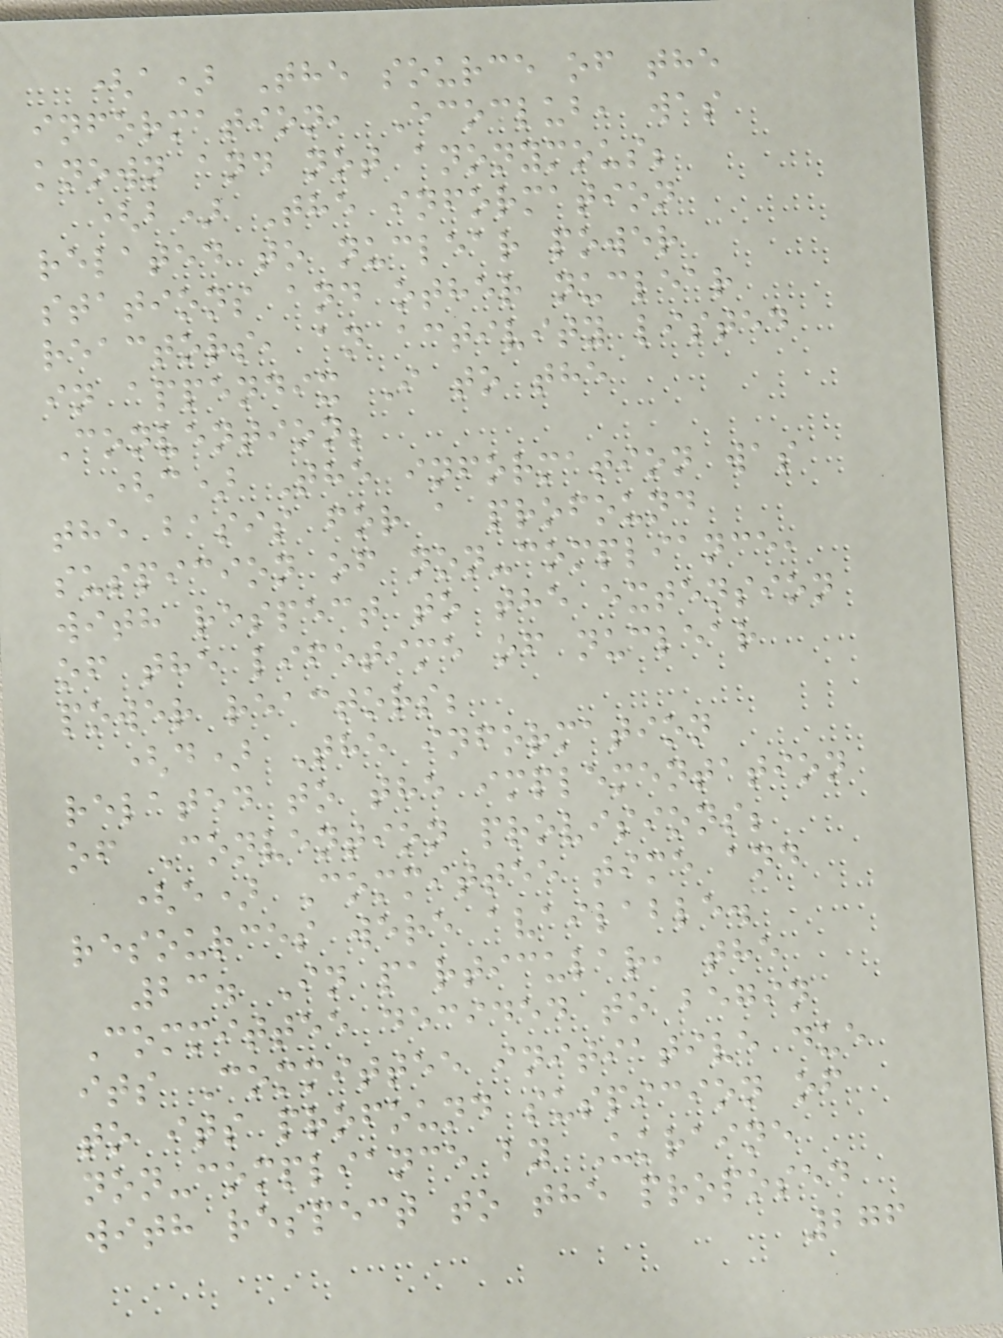(a) The source of the
information, Ecoclub, was
known and not anonymous;
(b) The information
related to nuclear power
stations and other nuclear
reactors, an activity listed
in appendix I to the
Convention;
(c) The information was
the basis for a profound
suspicion of non-compliance,
with respect to the extension
of the lifetime of nuclear
power reactors;
(d) The information
related to the implementation
of Convention provisions;
(e) Committee time and
resources were available.
23. In particular, the
Committee decided to begin
its Committee initiative due
to its profound suspicion of
non-compliance by Ukraine
with respect to the proposed
276
